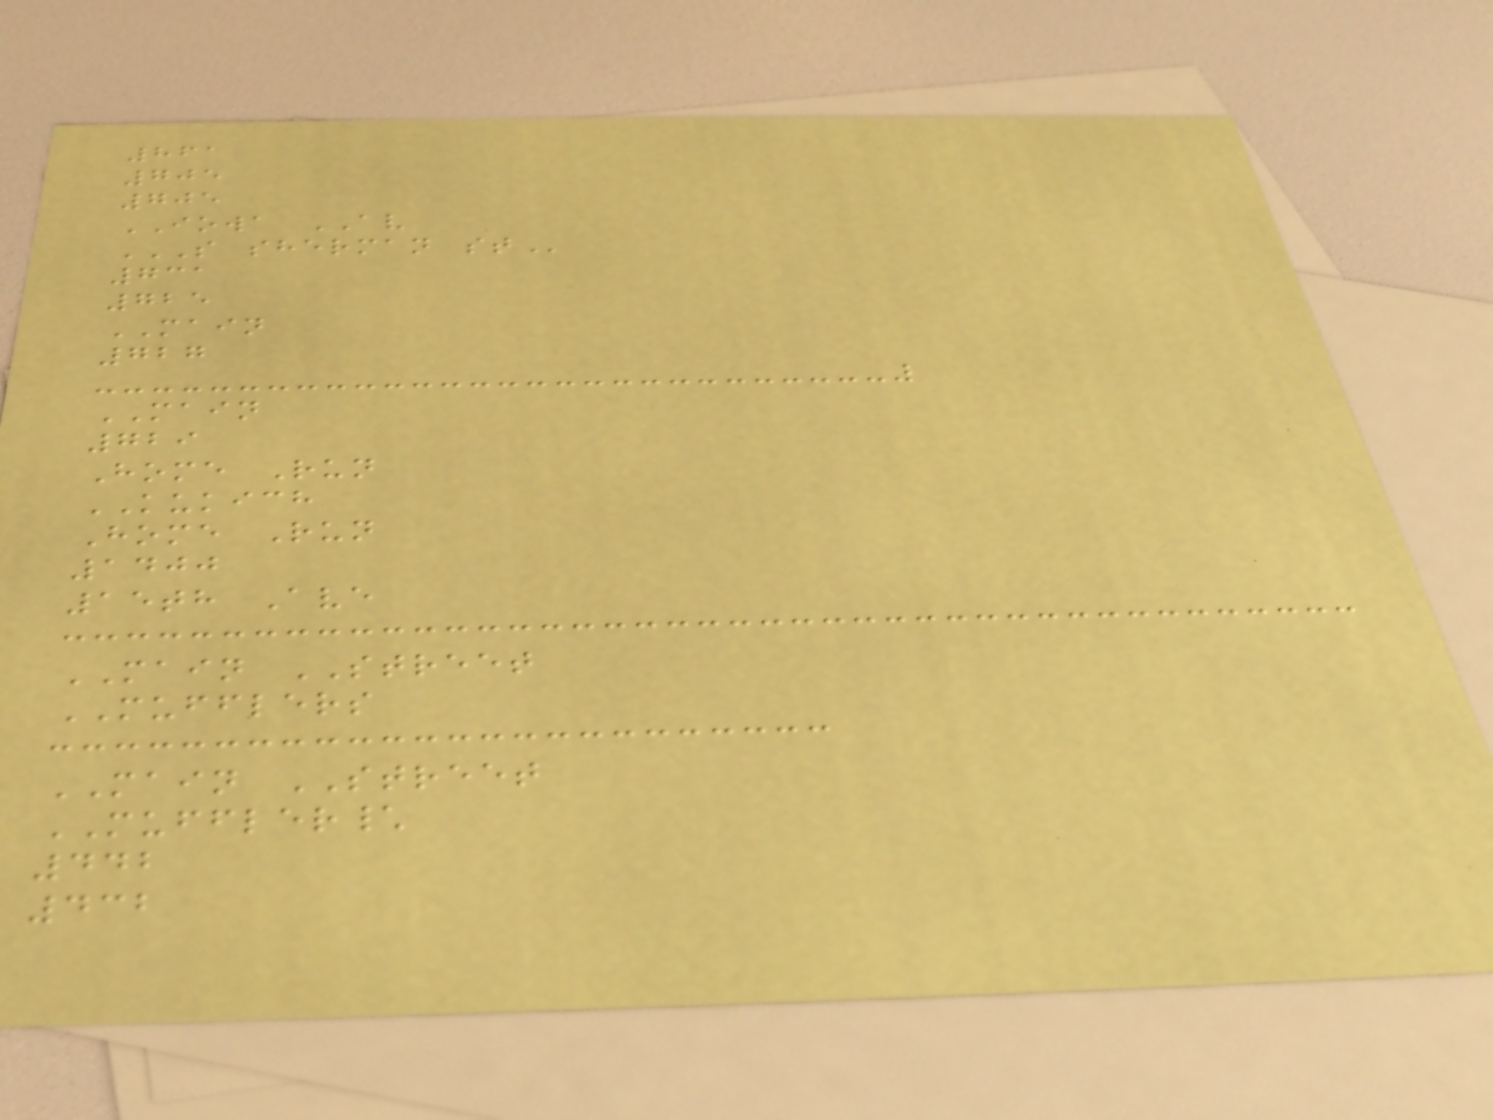861
705
705
IOWA AV
S SHERMAN ST
731
725
MAIN
727
MAIN
729
Home Run
KUKICH
Home Run
1400
15th Ave
MAIN STREET
MUFFLERS
MAIN STREET
MUFFLER\
442
432
